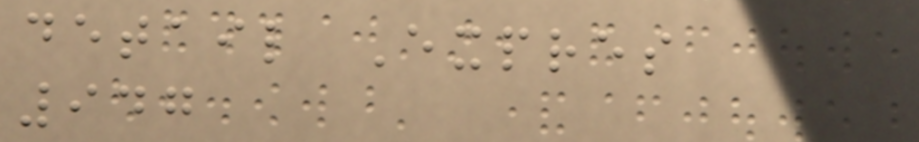detail Expres
947
